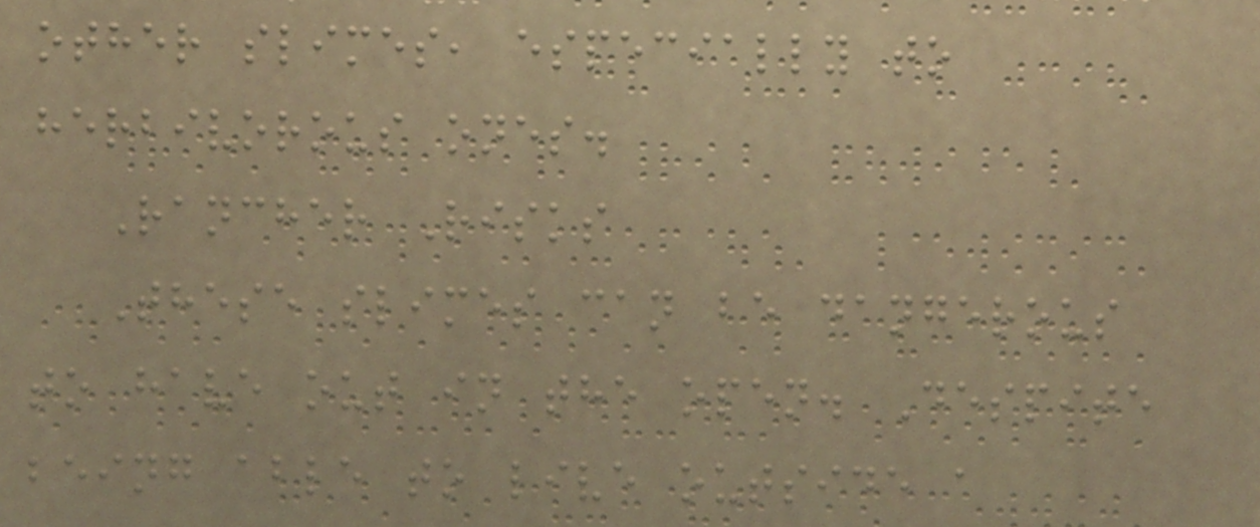other slimes, especially to
herbivorous ones.
Rancher Risks
These slimes can be dangerous
to have out in the open. Despite
being able to live outside a
